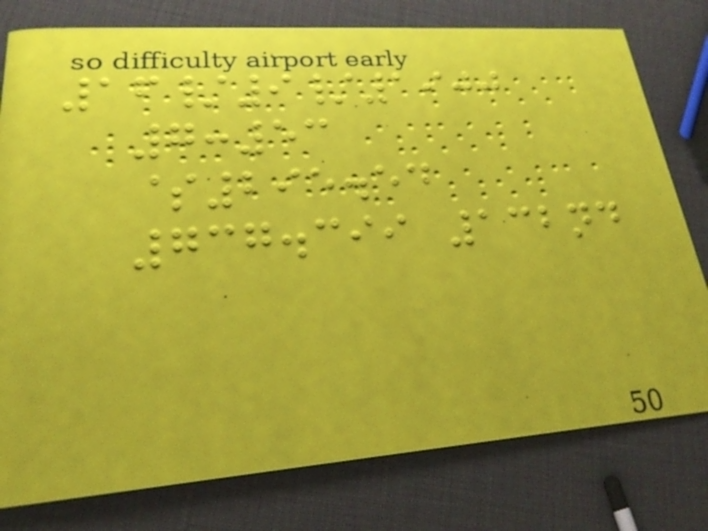16/9/1900
7:53
$295.54
737.399 132nd
